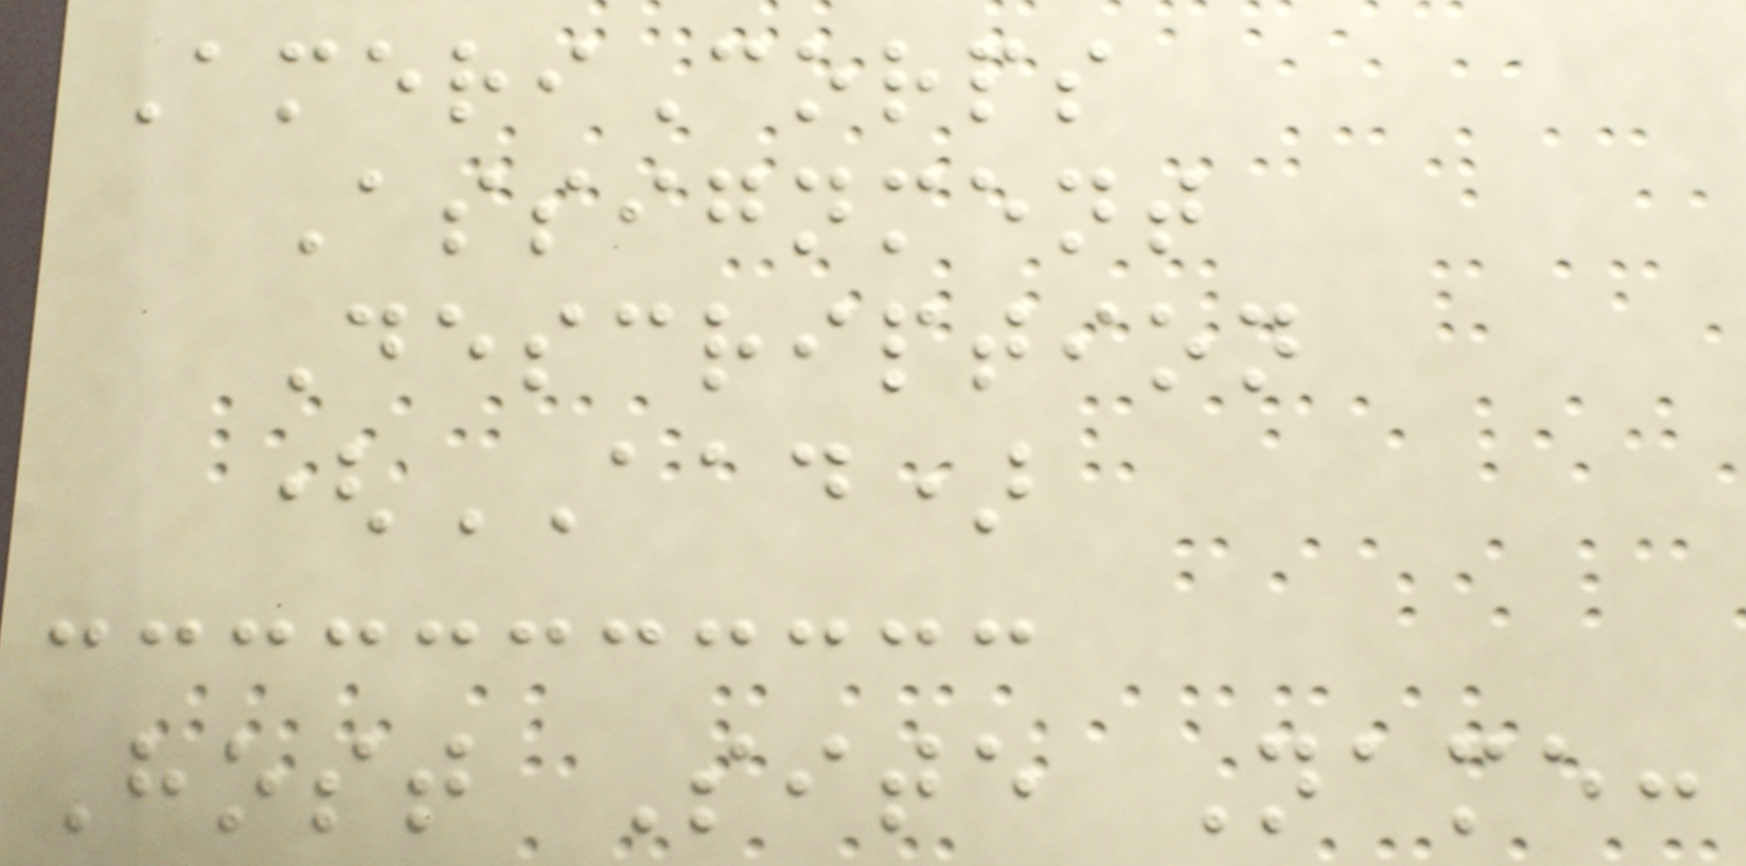AmeriCorps
Assignment
Description
(AAD)
Host Site Name:
